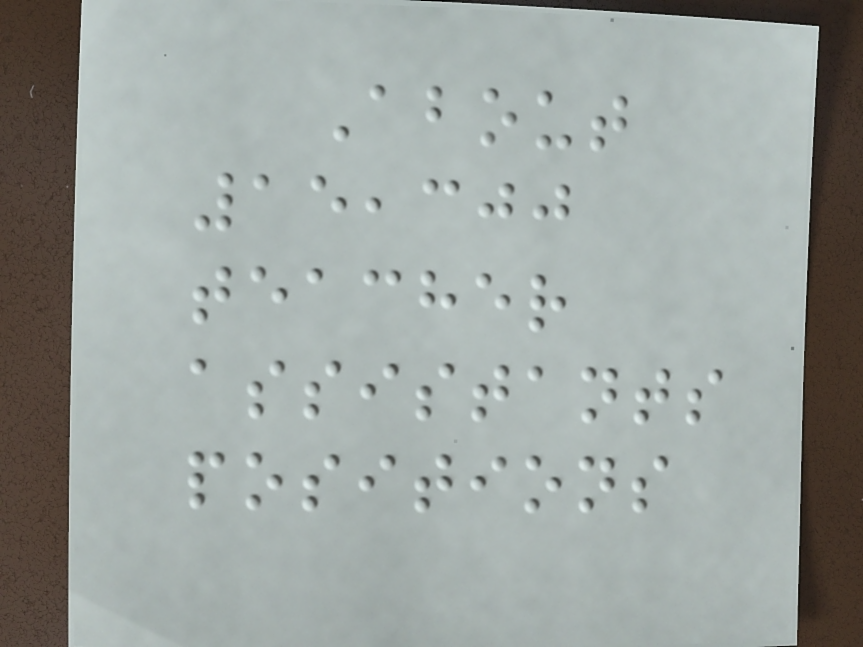About
15,300
teacher
assistants
positions
